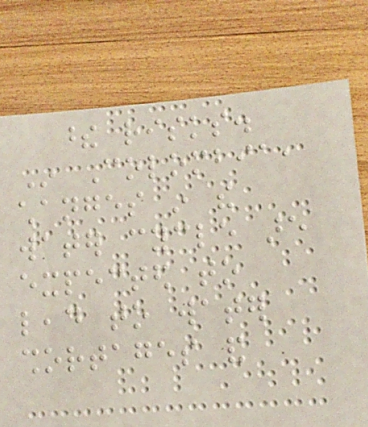these risks.
In Colombia,
changes in the
water cycle are
expected to
lead to water
shortages and
